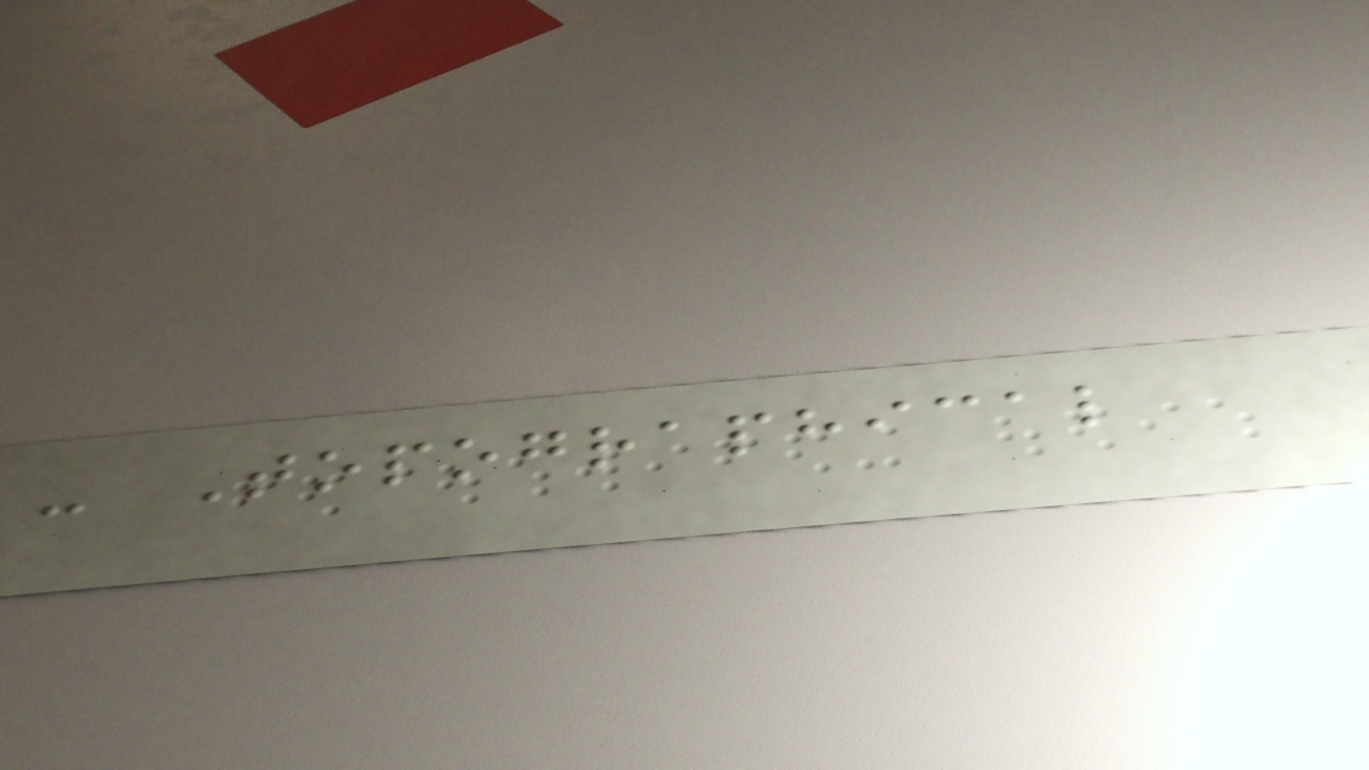- Topographical
